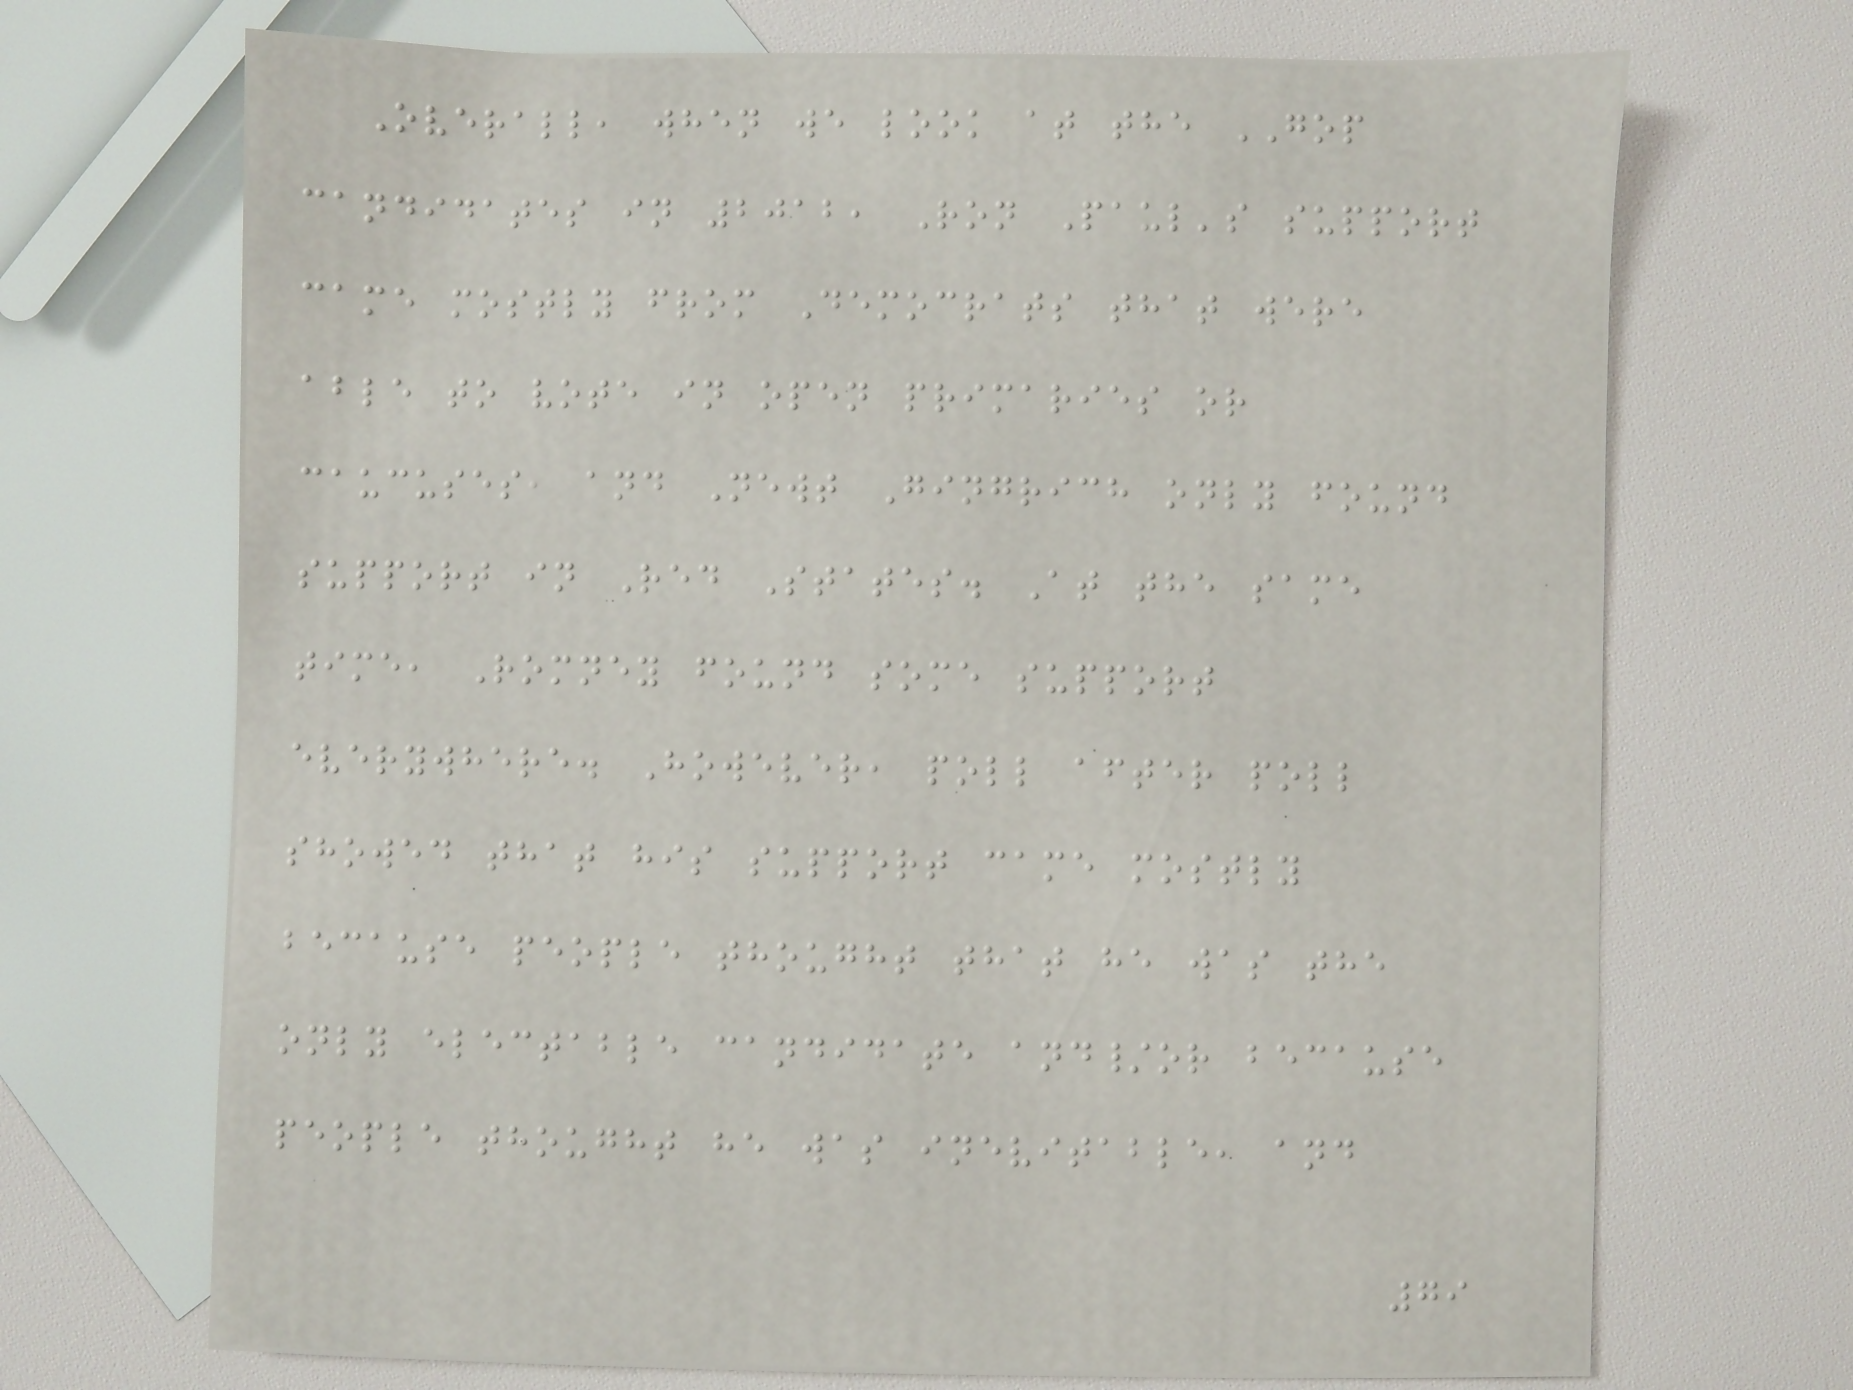Overall, when we look at the GOP
candidates in 2012, Ron Paul's support
came mostly from Democrats that were
able to vote in open primaries or
caucuses, and Newt Gingrich only found
support in Red States. At the same
time, Romney found some support
everywhere. However, poll after poll
showed that his support came mostly
because people thought that he was the
only electable candidate and/or because
people thought he was inevitable, and
79
